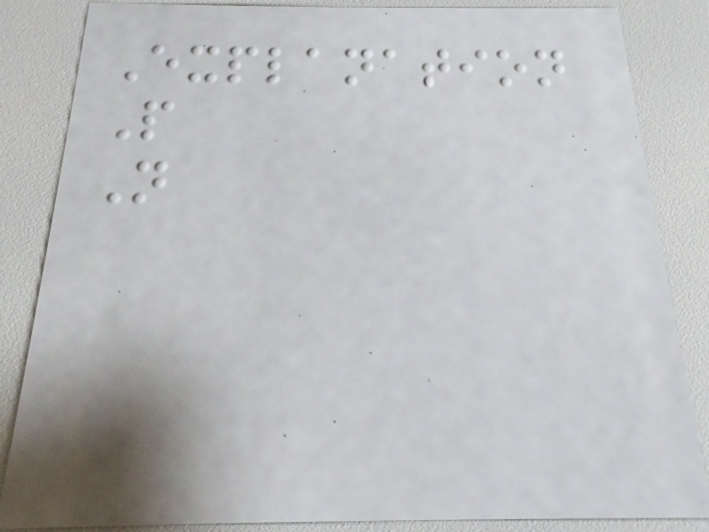Explanation
P
N
